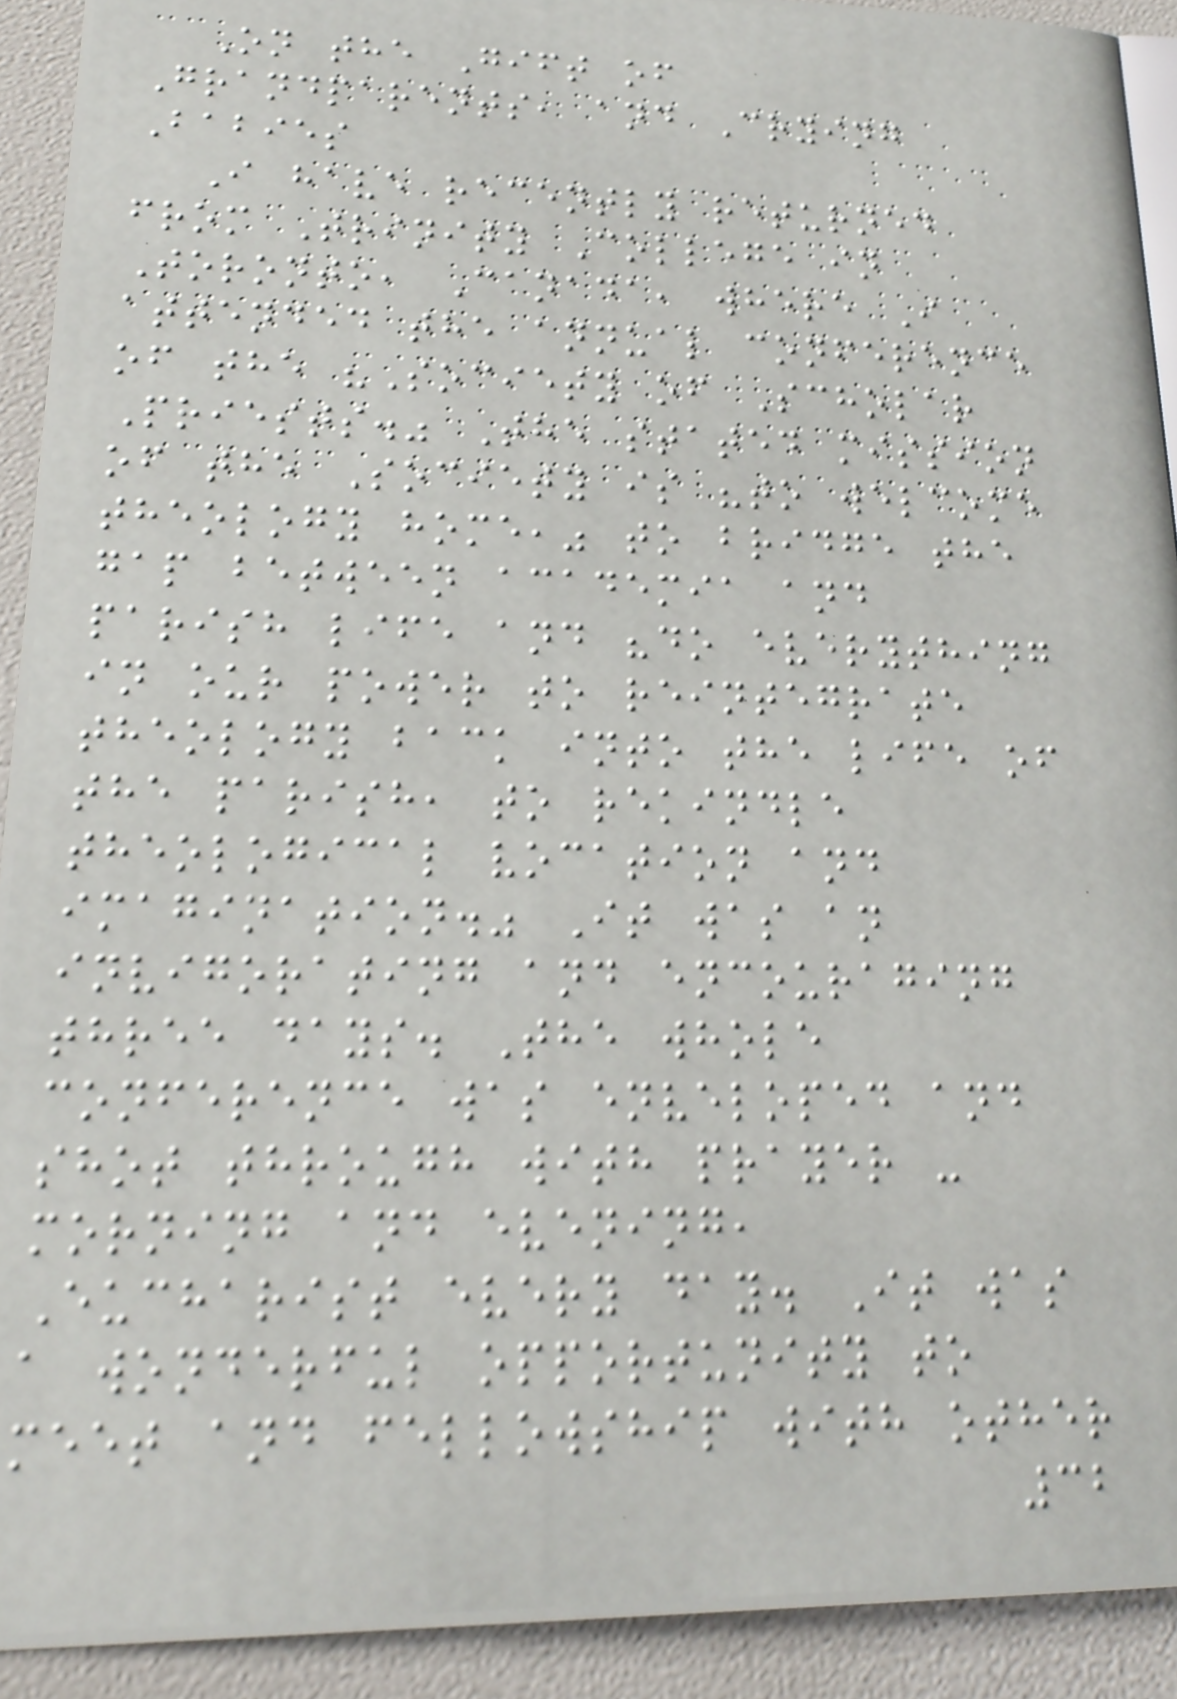On the Gift of
Grandparents, and Crying
Babies
I have recently returned
from Trinity College in
Toronto, Canada, where I
attended the annual conference
of the "Society of Scholar
Priests." The stated mission
of the Society is "to welcome
theology home," to bridge the
gap between academia and
parish life and "do everything
in our power to reintegrate
theology back into the life of
the parish, to rekindle
theological vocation and
imagination." It was an
invigorating and encouraging
three days. The whole
conference was enveloped and
shot through with prayer -
morning and evening,
Eucharist every day. It was
a wonderful opportunity to
meet and fellowship with other
32
